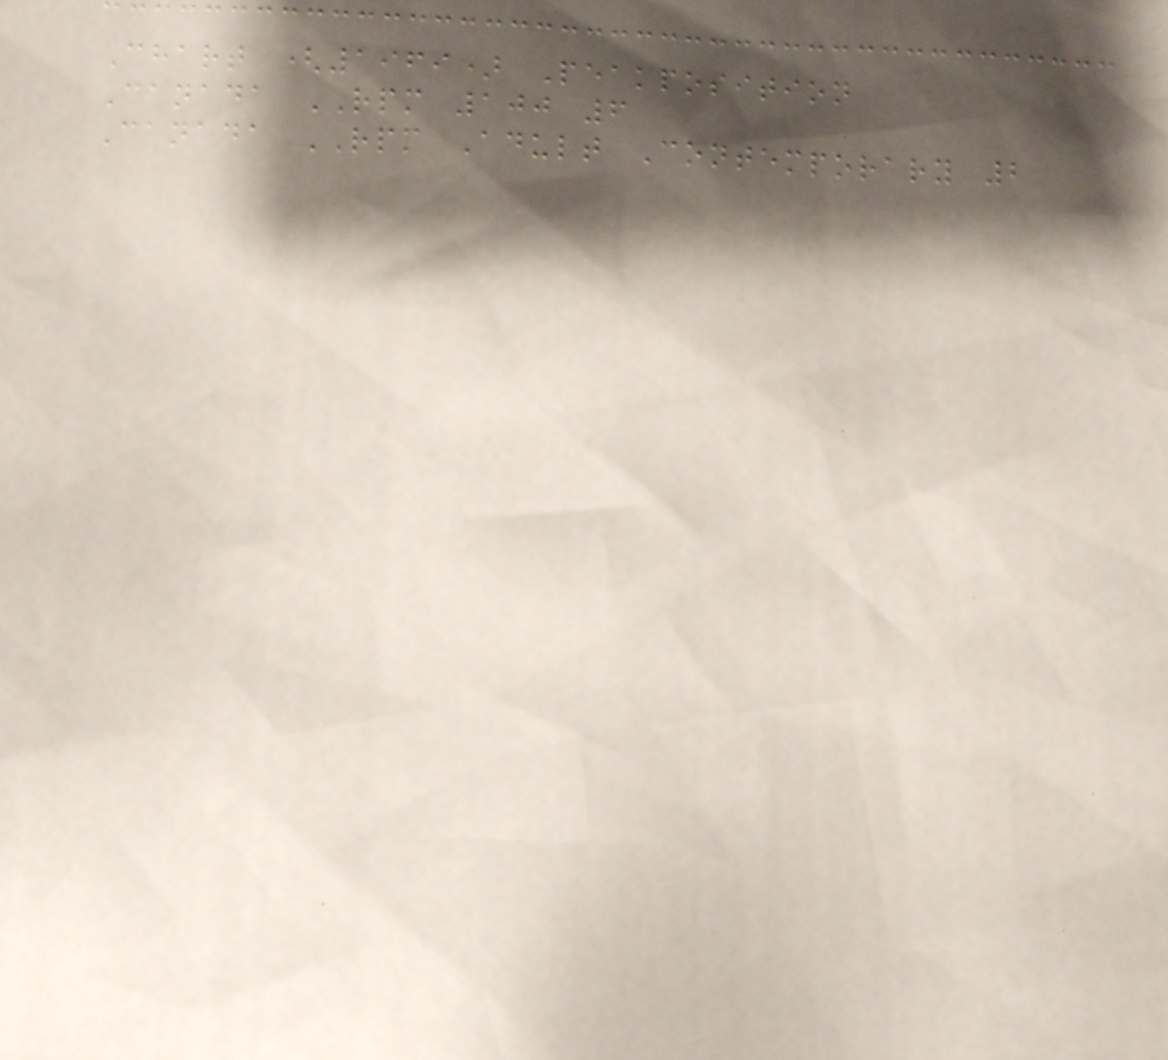Chart (1969) Peakposition
Canada RPM 100 6
Canada RPM Adult Contemporary 2
